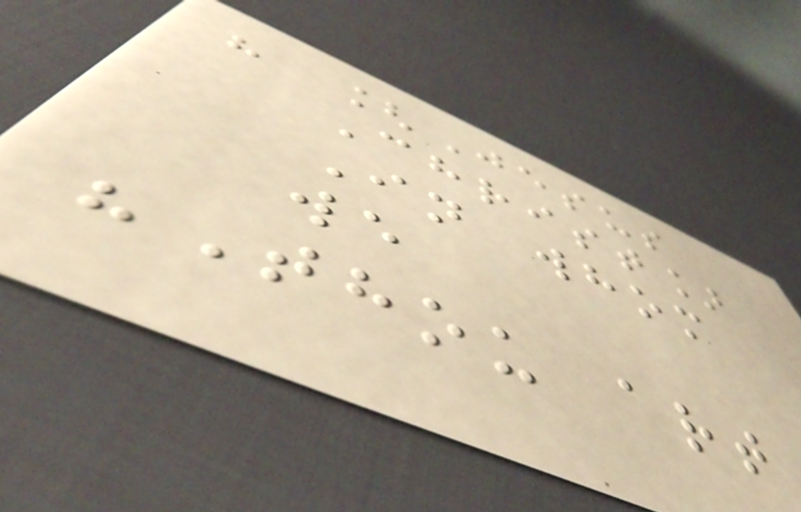" [Jesus
Christ]
In whom
we
"Thou art
